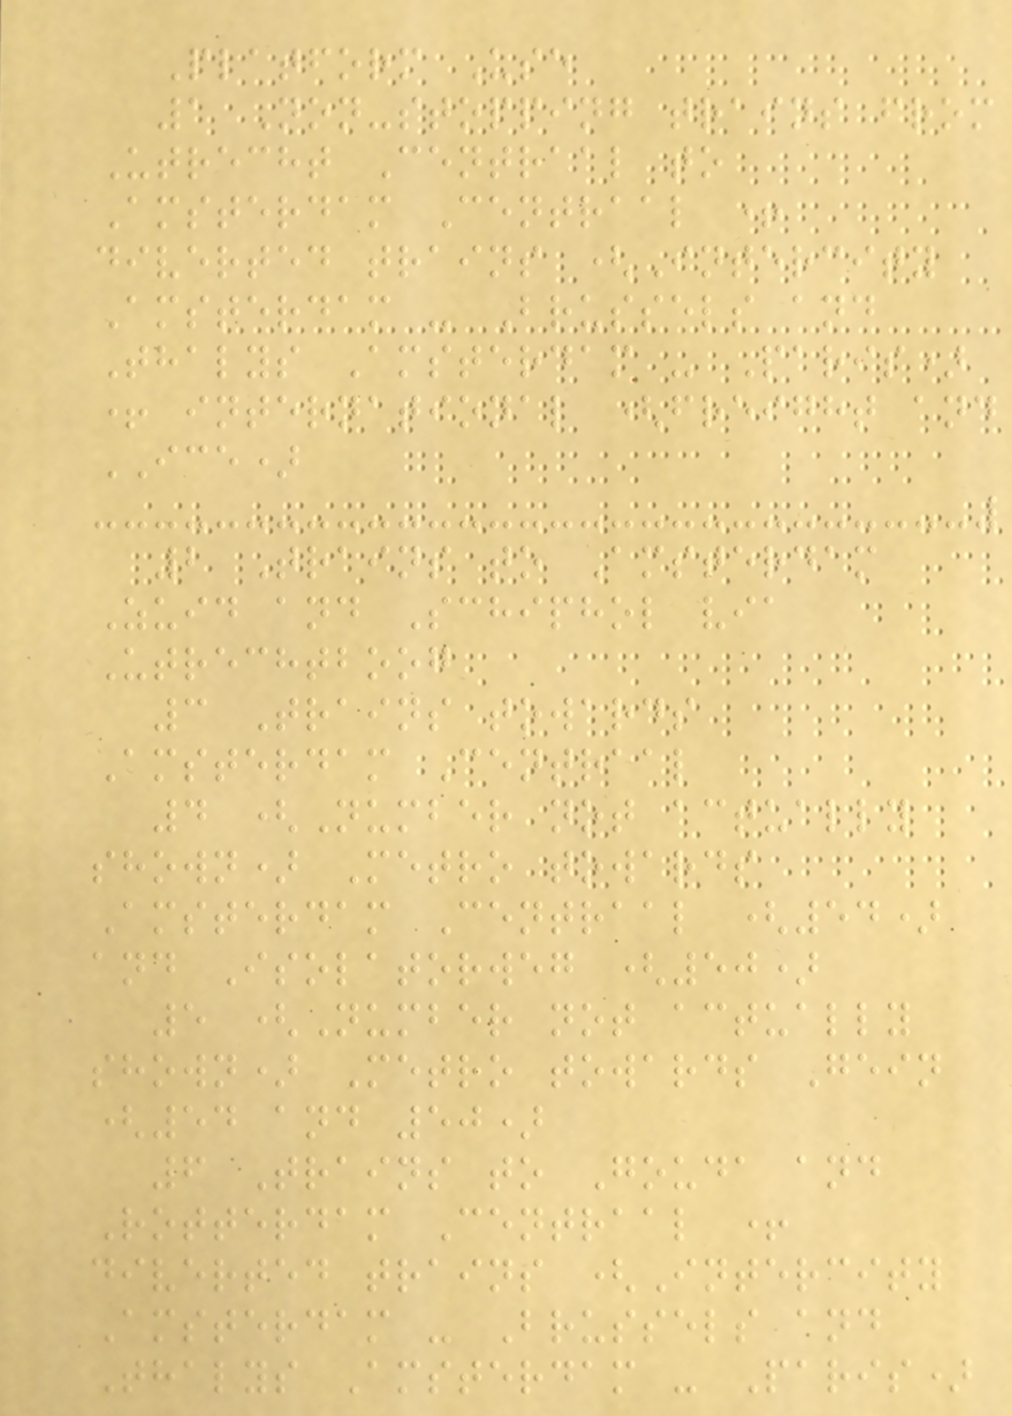Platform Use
1 Non-stopping trains from
Utrecht Centraal to
Amsterdam Centraal +
diverted trains (Intercity
Amsterdam - Brussels and
Thalys Amsterdam - Paris)
+ international (freight and
ICE)
2 Trains to Amsterdam
Zuid and Schiphol via
Utrechtboog
3 Trains towards
Amsterdam Centraal
4 (Number not actually
shown) Metro towards
Amsterdam Centraal (54)
and Isolatorweg (50)
5 (Number not actually
shown) Metro towards Gein
(54 and 50)
6 Trains to Gouda and
Rotterdam Centraal +
diverted trains (Intercity
Amsterdam - Brussels and
Thalys Amsterdam - Paris)
